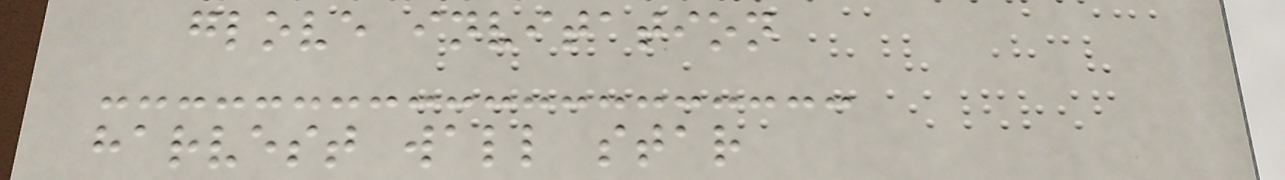glove invitation
harvest wall star
